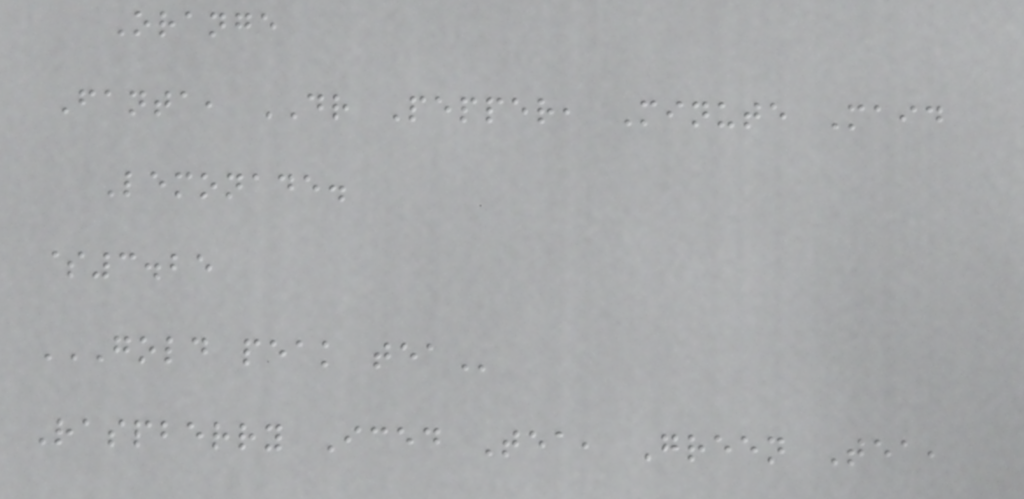Orange
Fanta, DR Pepper, Minute Maid
Lemonade.
$3.25
GOLD PEAK TEA
Raspberry Iced Tea, Green Tea,
